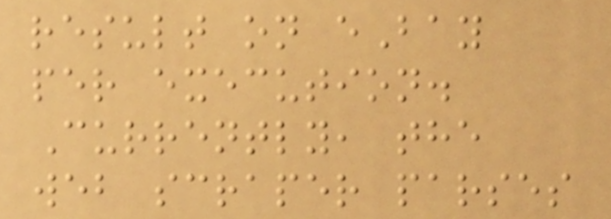result on eBay
per execution.
Currently, the
web scraper parses
